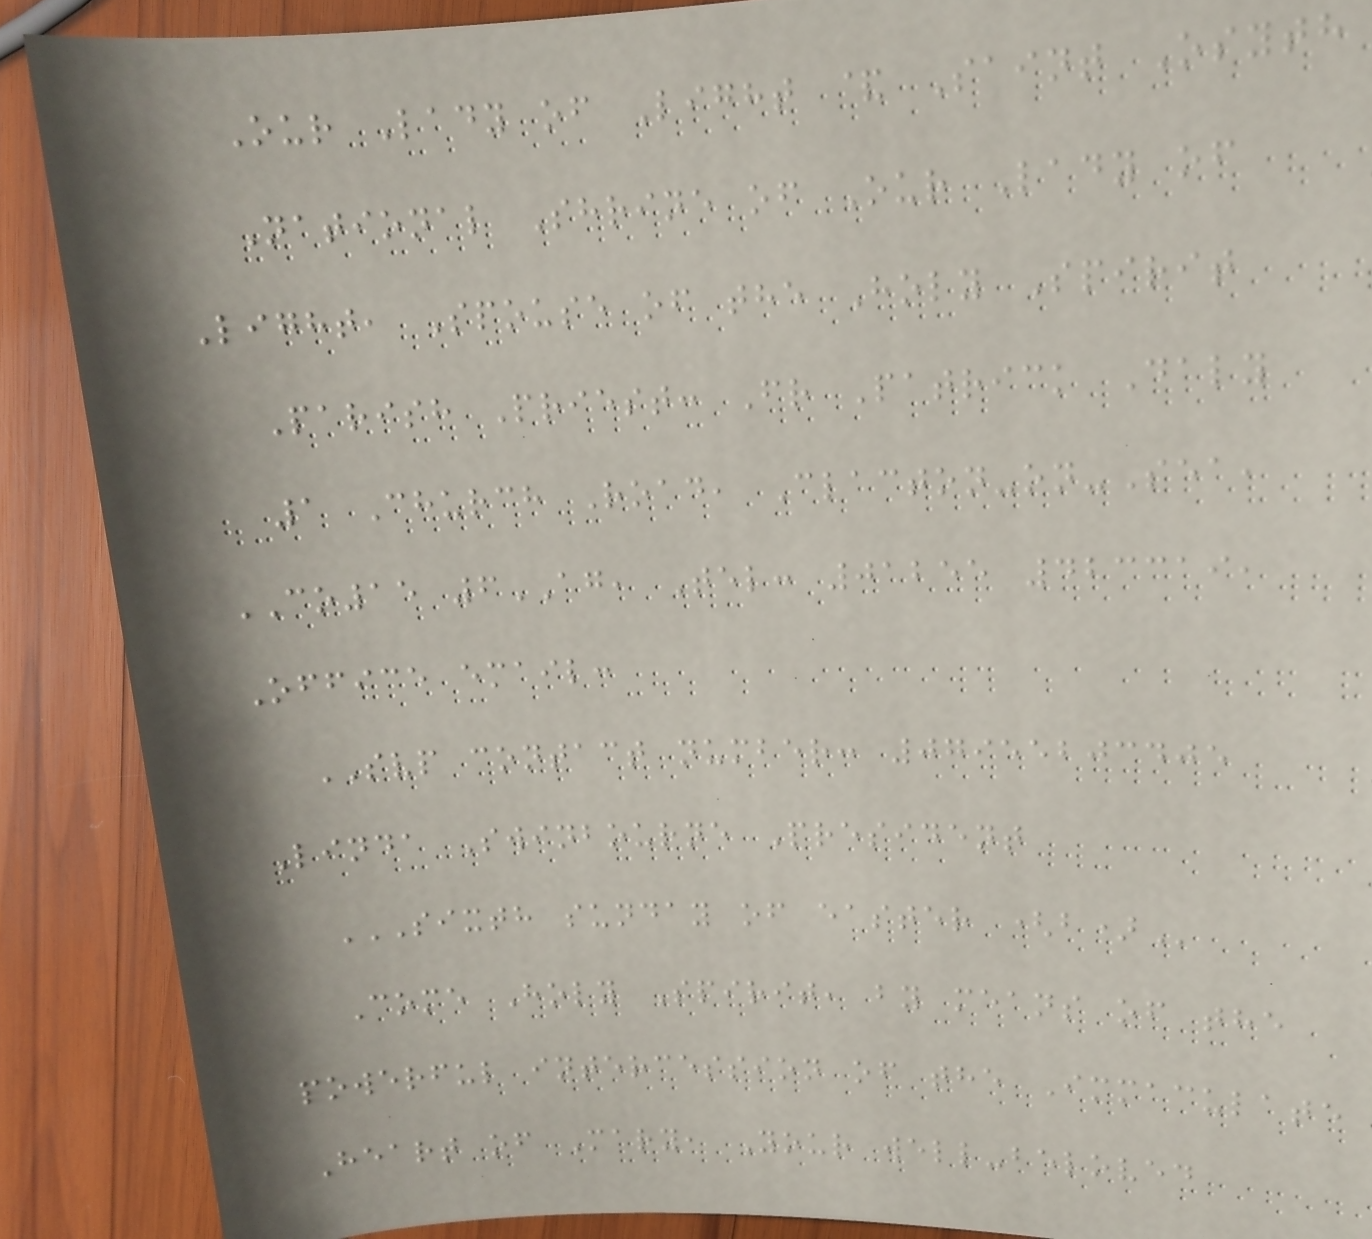Our Lady of Light & Saint Osyth
National Shrine of Our Lady of
Light, Spouse of the Holy Spirit
Parish Priest: Fr Patrick Daly
1 Church Road, Clacton-on-Sea,
CO15 6AG, Tel: 01255 423319,
Office email:
SVP contact number: 07955203405
Linda Swinbourne President
SIXTH SUNDAY OF EASTER (B)
Come Holy Spirit, by means of the
powerful intercession of the Immaculate
Heart of Mary, Your well-beloved
